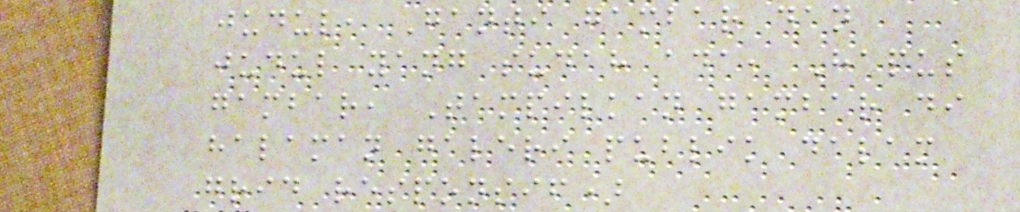judul, Ganti gambar dan
judul yang sudah ada, Hapus
gambar, Tampilkan gambar di
halaman galeri publik dalam
grid responsif)
